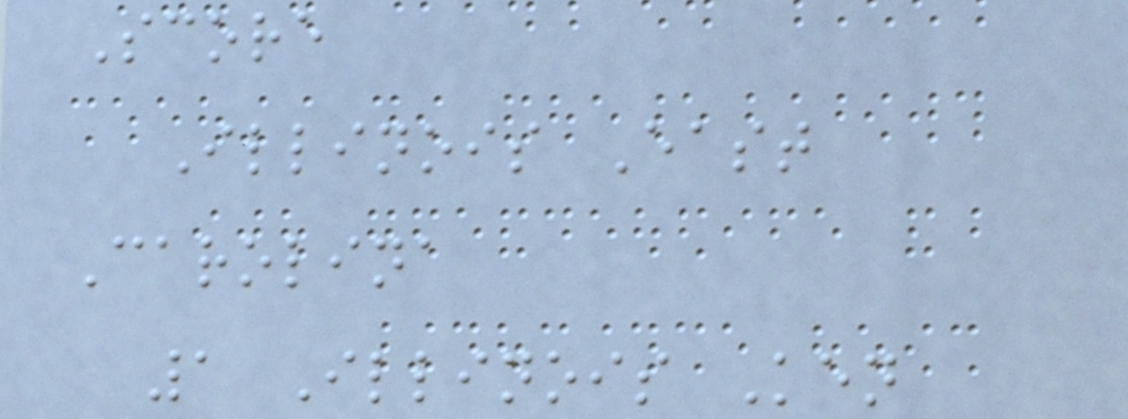Score
Illinois East
Carolina
1 Illinois Ken
